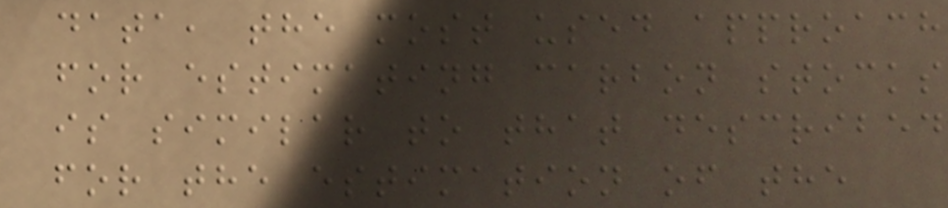data, the most used approach
for estimating carbon stocks
is similar to that described
for the estimation of the
